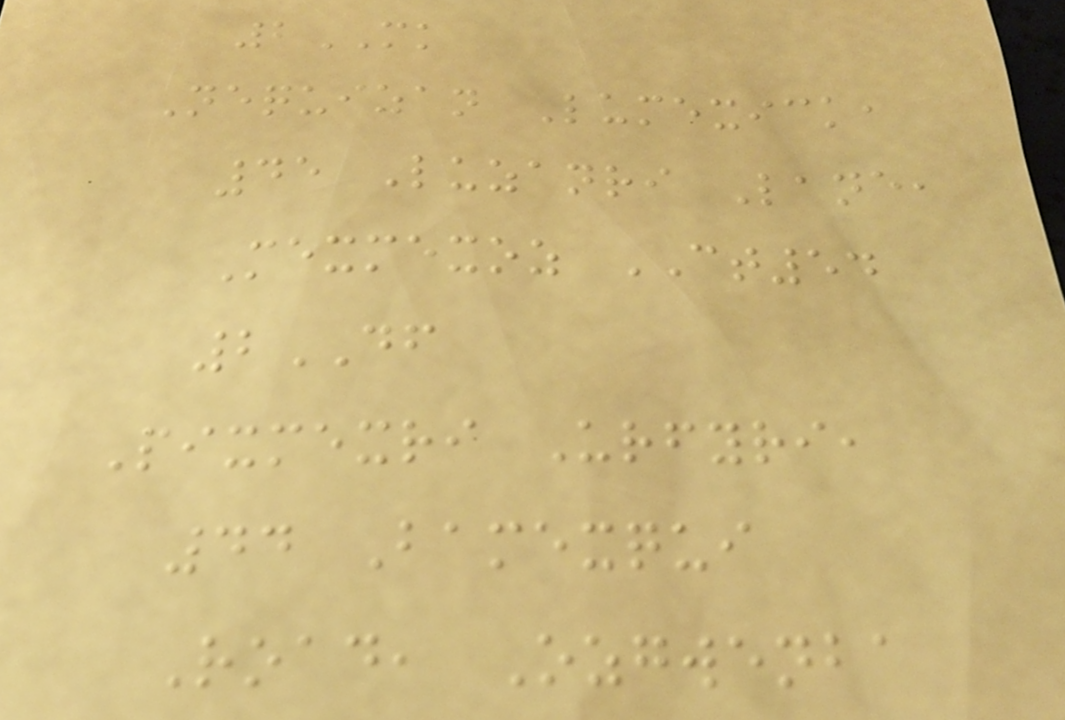2MK
Nequizan Lumexick,
45 Luzanri Lane,
Mexmexoz CT54
2DF
Pixmexri Urfyri,
44 Bamexqui
Road, Ozgwenba
